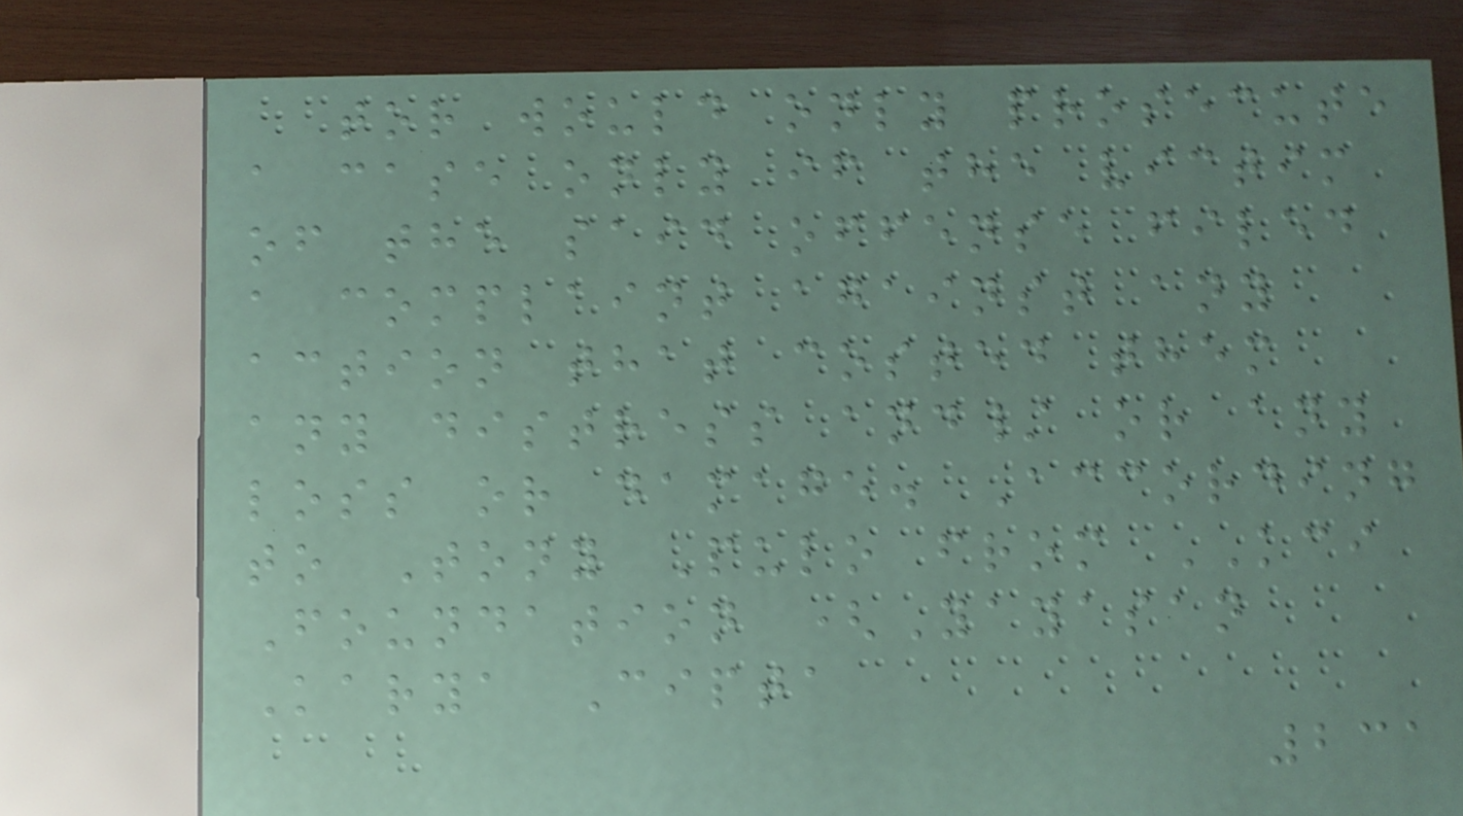tor would only prosecute
a case only if the victim
of the said offense filed
a complaint against any
action that costed them
any distress and/ or any
loss or damage. According
to Tony Pulo from KCI
Foundation (Yayasan
Karya Cipta
231
